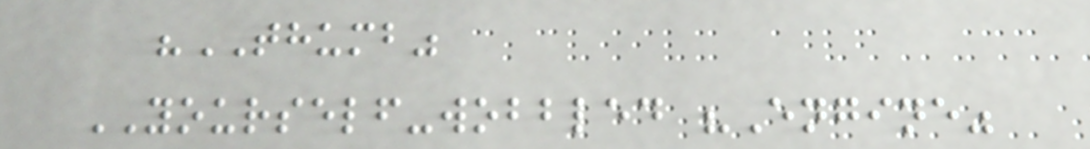"THUMB"
YOURSELF-wobbled "Engine"
